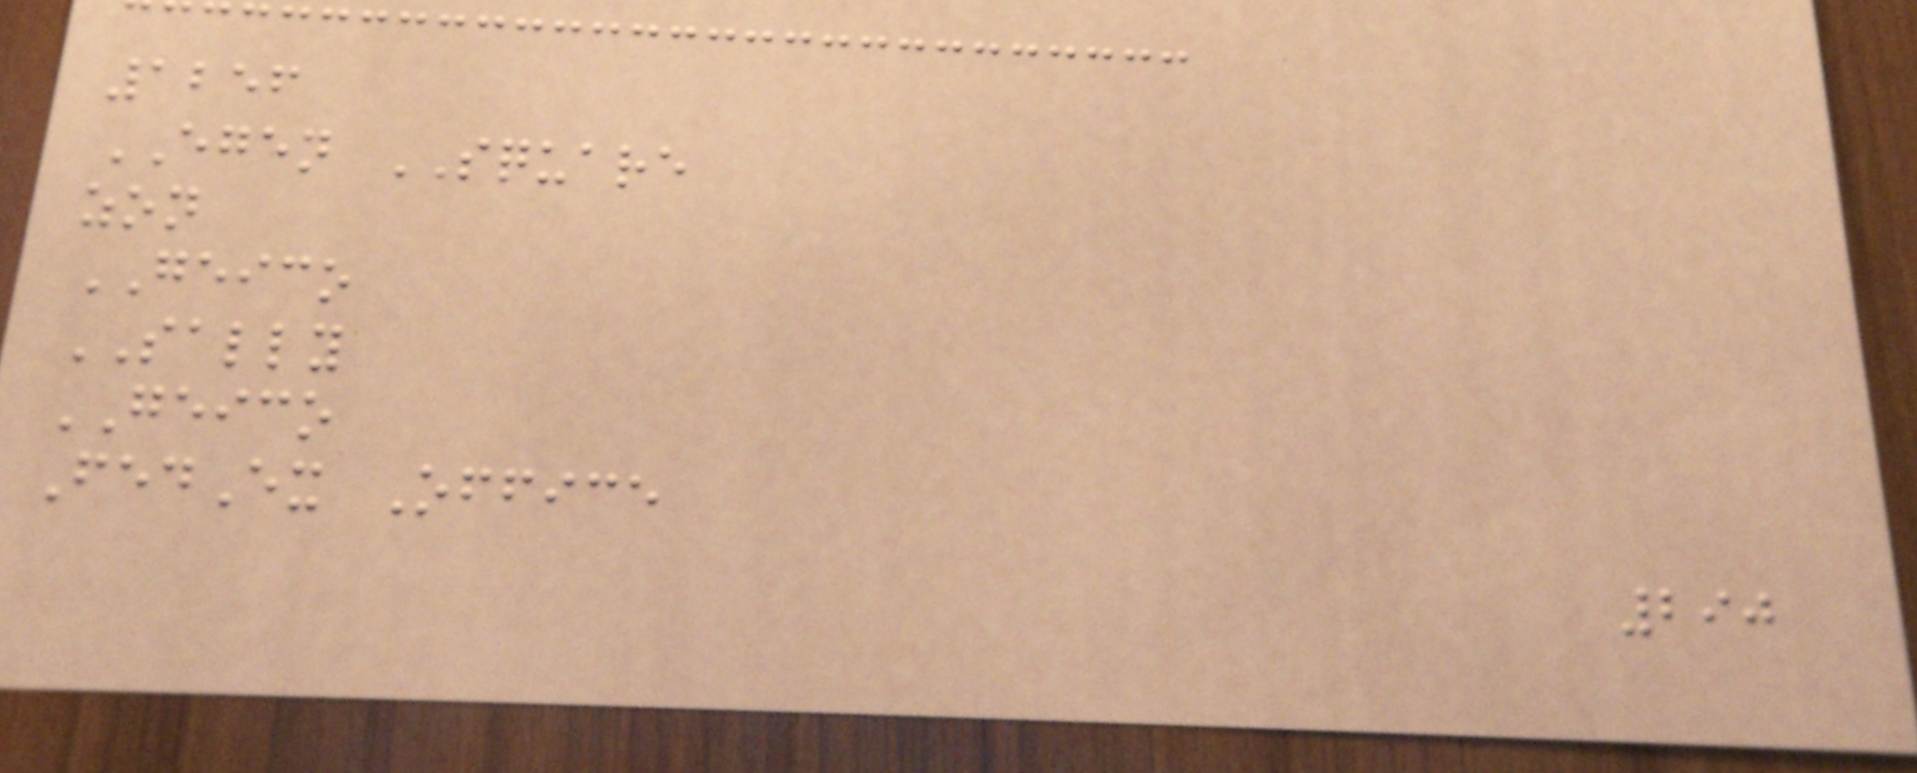1256
EGEN SQUARE
zon
GEICO
SALLY
GEICO
FedEx Office
290
